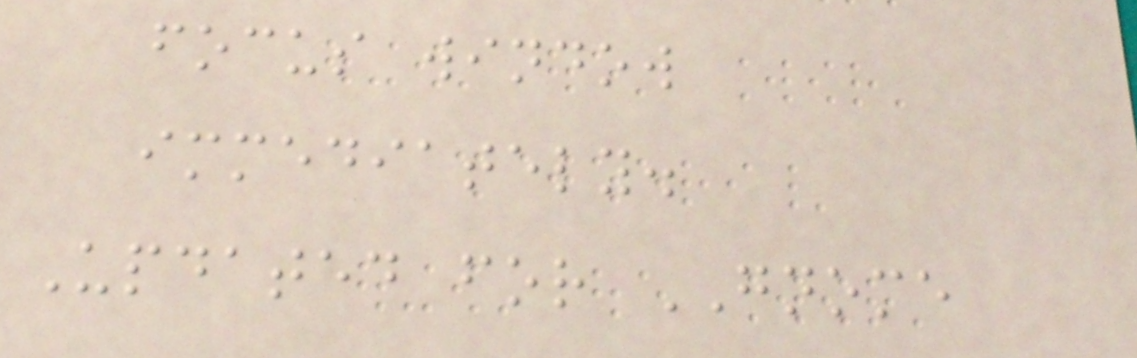focus window
immediately.
Updated for GNOME
